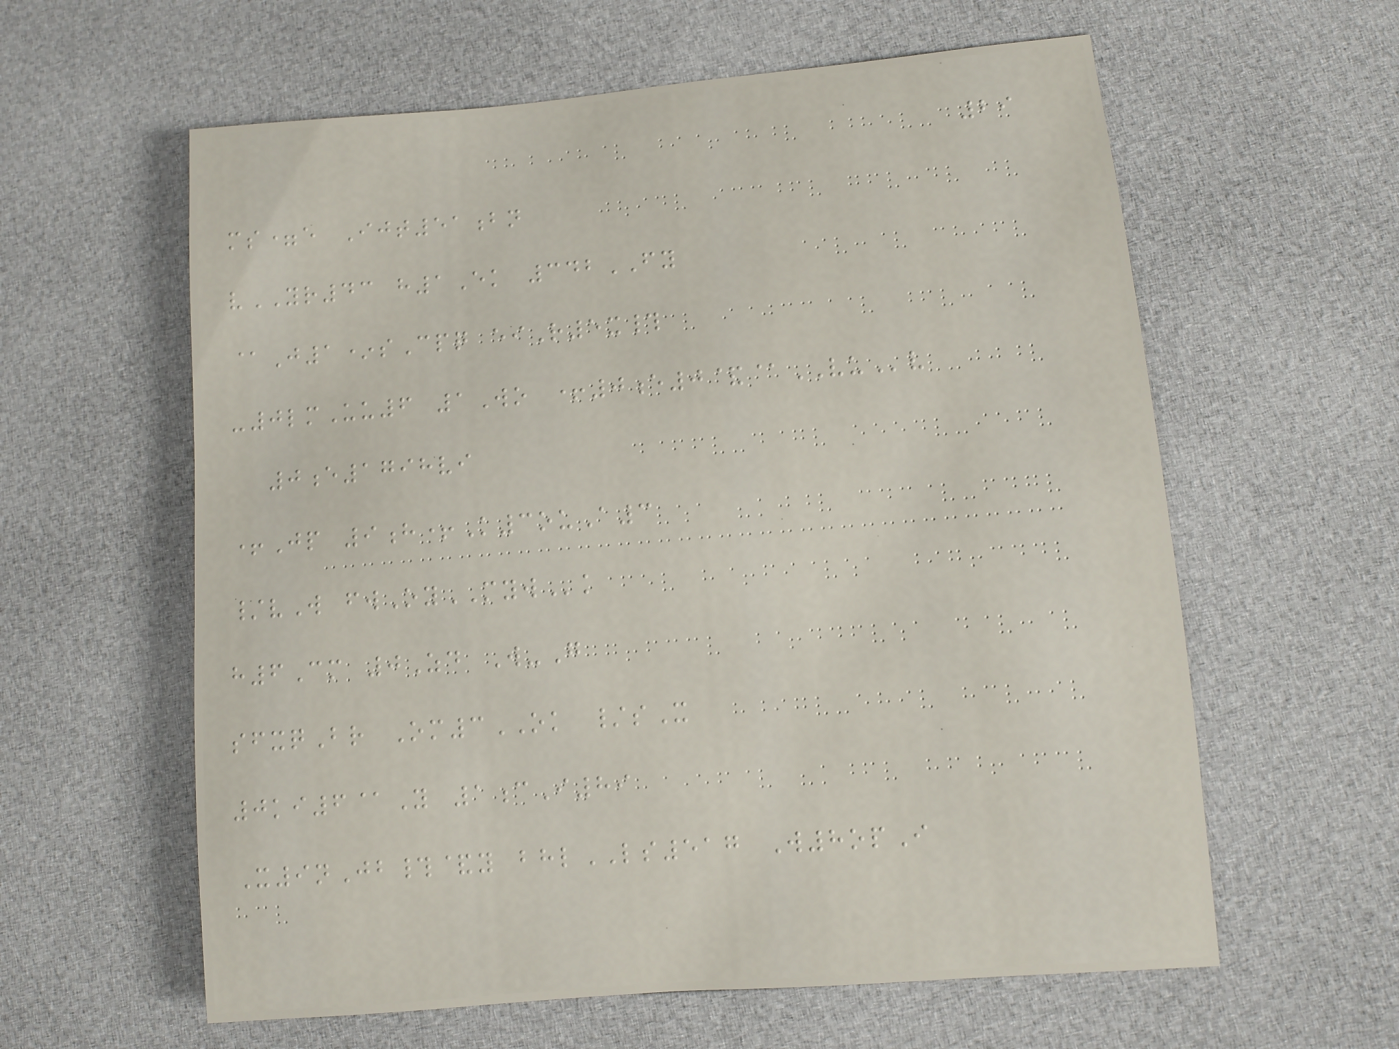29
ms=e Ijt51bn
vYR43 h1Ek 342FY
@J1*sCpq eiR5x#
-0lmUu6 1Wo +0e0&@VUv
0e1798vi
+Jp 9h+K3ouA3
/vW fwOyMYWk
h6Cm 0Zd W-G
sfxqBr Om3OK /sX
0ki6@Y 1cI89
X9nJb#&y bhlLS517 W8opI
